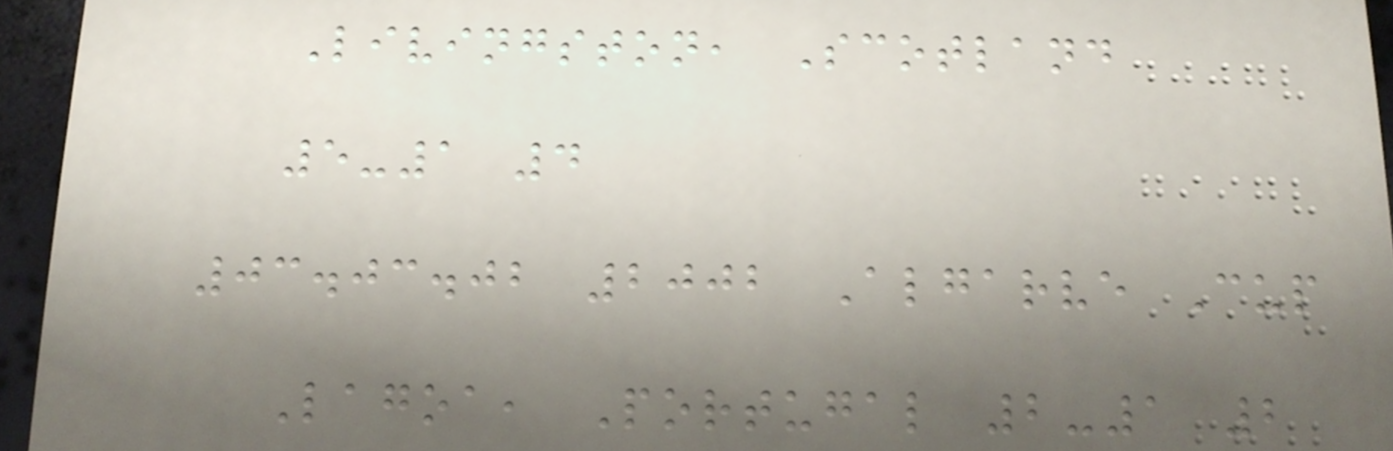Livingston, Scotland
5-1 4
03.03.02 2002 Algarve Cup
Lagoa, Portugal 2-1 2
